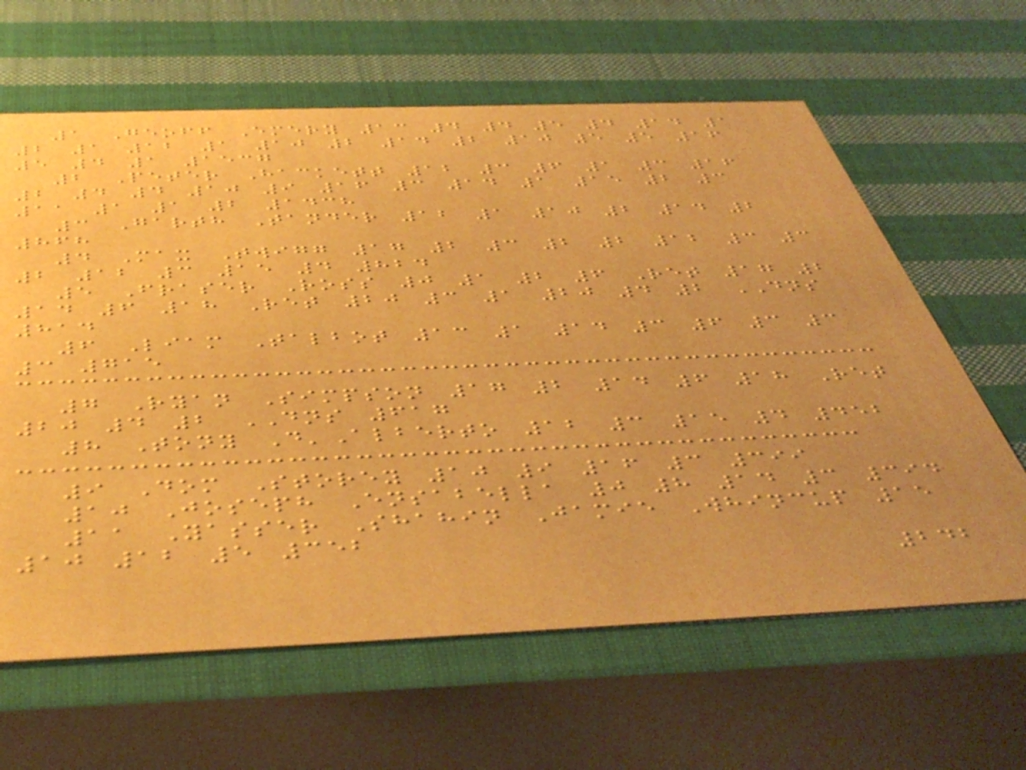1 Geoff Emery 13 4 4 5 4 14 1
2 1 12 1 10 2 14 2 10 5 5 16
5 4 1 1537
2 Peter Hackett 12 3 6 1 3 16
2 4 4 10 9 16 3 14 1 15 2 3
11 1 1 2 1438
3 Garth Tander 12 1 10 2 14 2
868
4 Max Twigg 17 2 3 2 2 12 3 3
2 12 3 15 4 824
5 Fraser Ross 0 1 2 6 Ret 17 2
14 6 18 Ret 20 3 1 20 4 2 DNS
814
6 Liam Talbot 13 1 14 3 6 3 3
3 715
7 Ryan Simpson 17 2 14 6 18 Ret
20 4 2 DNS 617
8 Tony D'Alberto 12 3 15 4 452
9 Dom Storey 10 9 16 3 399
10 Joseph Ensabella 0 8 14 3 394
11 Yasser Shahin Jamie Whincup 15
10 12 5 352
242
